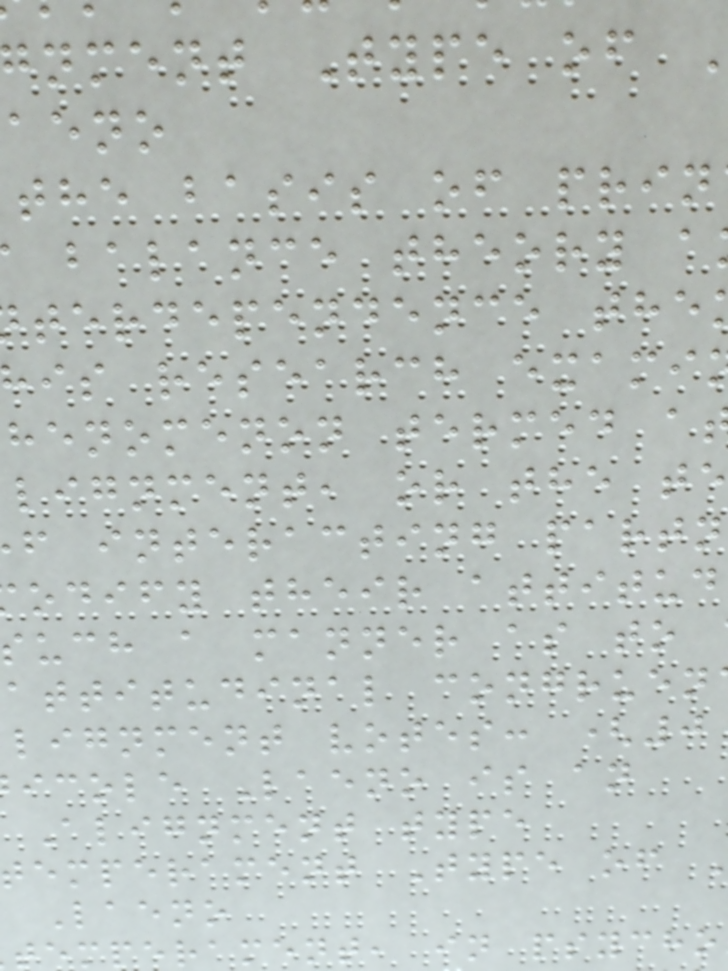nment Type of
aeno
the basis of prin
balance theory a
terdependence the
is research exami
henomenon termed a
lignment, or the te
f interacting partn
odify their attitud
uch a manner as to
attitudinal congruen
lignment votes: (0
icole Laeno is an
Alignment type
emperament Type of
Laeno
temperament, in psycho
